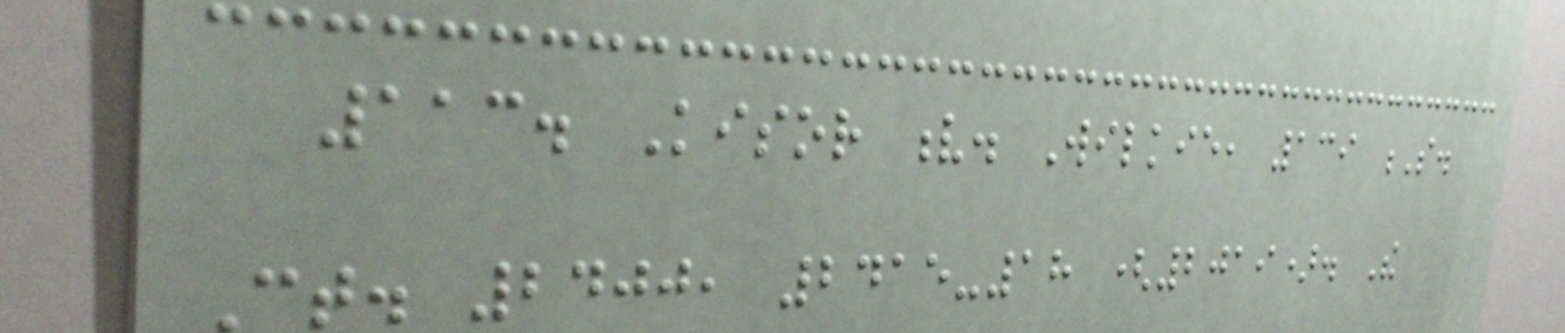113. Kisor v. Wilkie, 139 S.
Ct. 2400, 2415-18 (2019). The
